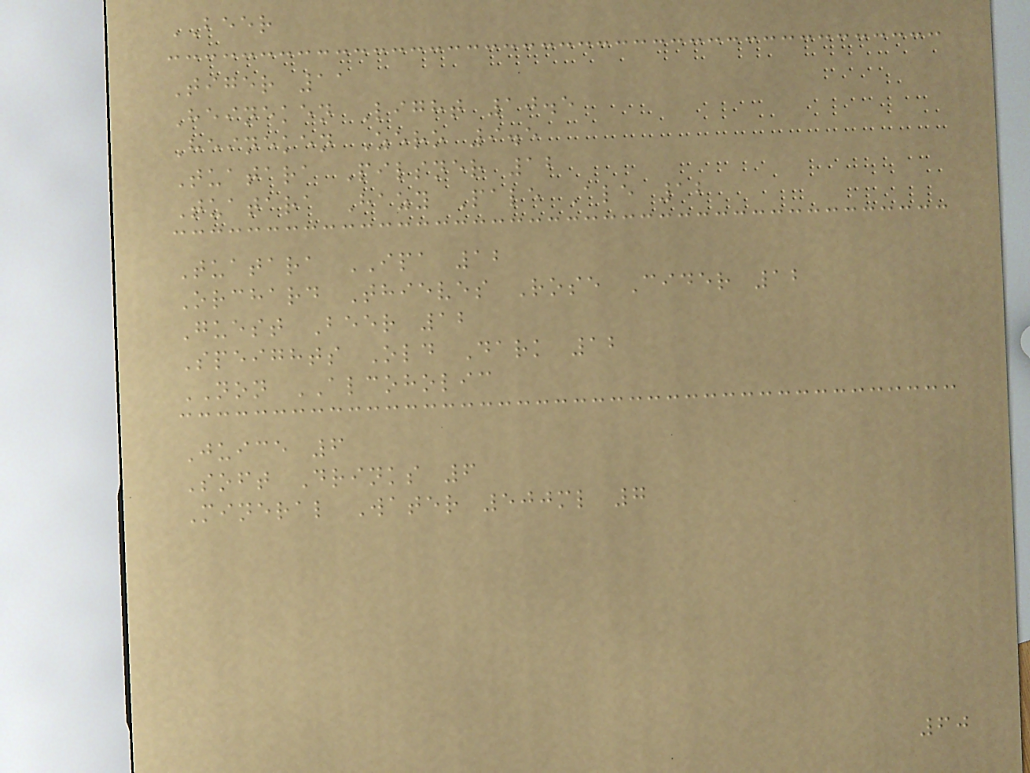BEER
Tiger 11
Heineken Light 10.5
Heineken Zero 9.5
Tuatara Pilsner 12
Tuatara Hazy Pale Ale 12
Tuatara IPA 12
Orchard Thieves Rose Cider 12
Guest Beer 12
Speights Old Dark 12
NON ALCOHOLIC
Juice 6
Soft Drinks 6
Mineral Water 500ml 7
60
